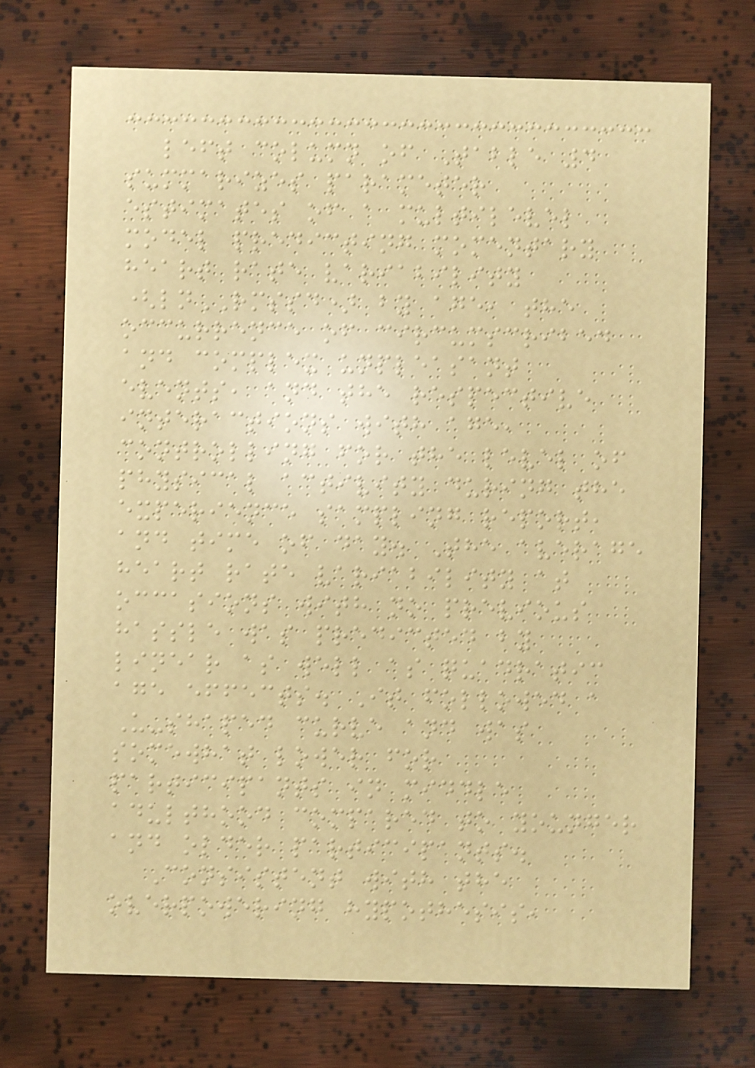left column of Table 4
summarizes parameter
estimates of a multilevel
model predicting momentary
heart rate variability
(lnRMSSD) by age, the
occurrence of circumscribed
and complex unpleasant
events, and the respective
interactions with age,
controlling for the level of
physical activity during the
experience sampling report,
and time of day. The average
heart rate variability at
occasions with no previous
hassle was predicted by
linear as well as quadratic
age effects. It followed a
U-shaped curve and was
somewhat lower for
participants in middle
adulthood compared to younger
and older participants.
Consistent with the
overpowering hypothesis,
